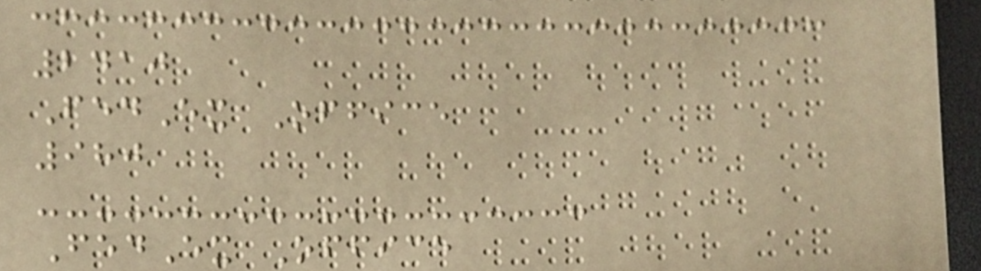2410
FedEx Office
980
FedEx Office
